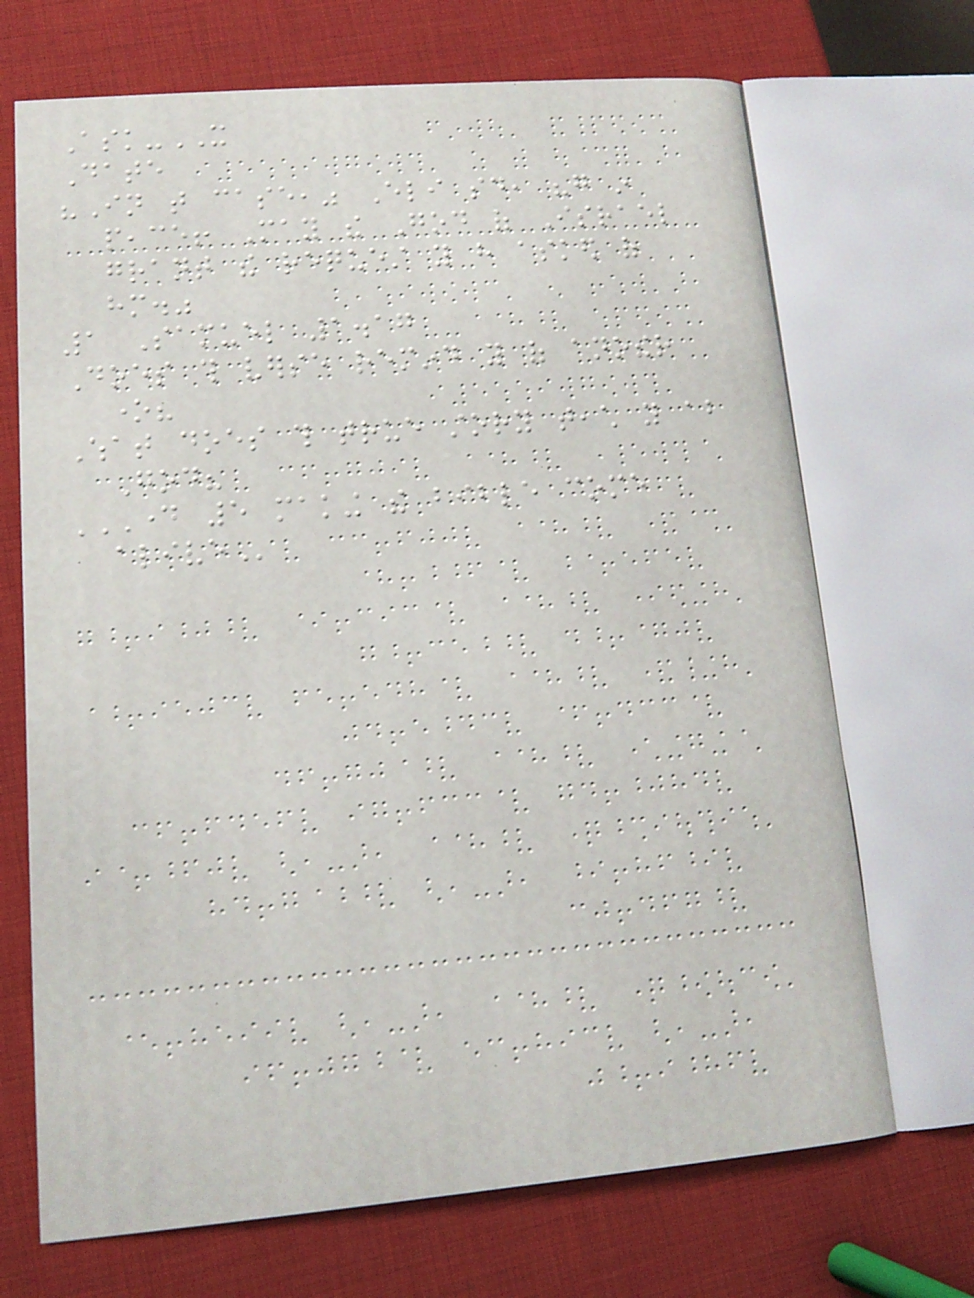Ask-IT
Date
"In that case," Eli said, "go in
peace! May the God of Israel
grant the request you have asked of
him."
1 Samuel 1.17
Does this verse remind you of another
one?
What does this true story teach you about
God?
DAY 5 MAKING THE BIBLE COME
ALIVE
